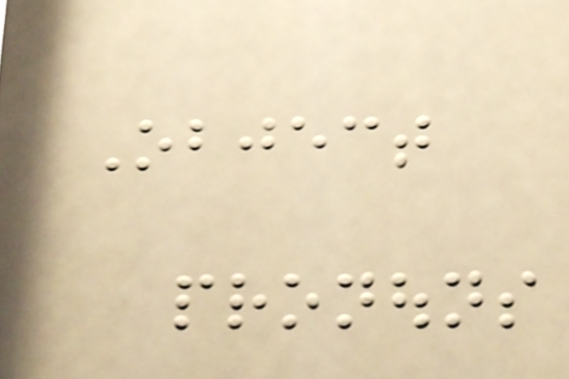Object
pronouns
